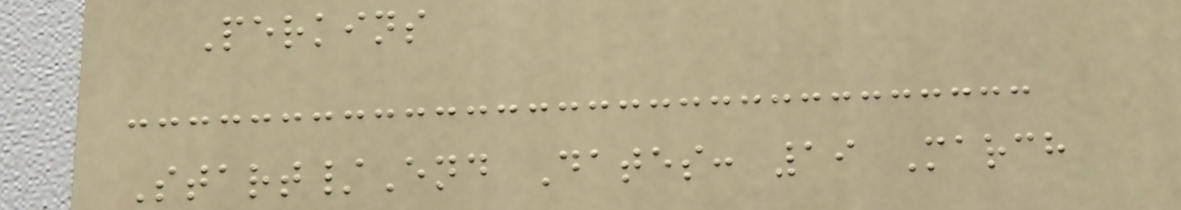Perkins
Start/End Dates: 19 March
